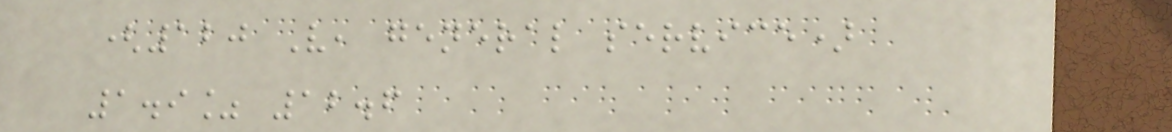(120 V, general service)
1.9% 12.6
